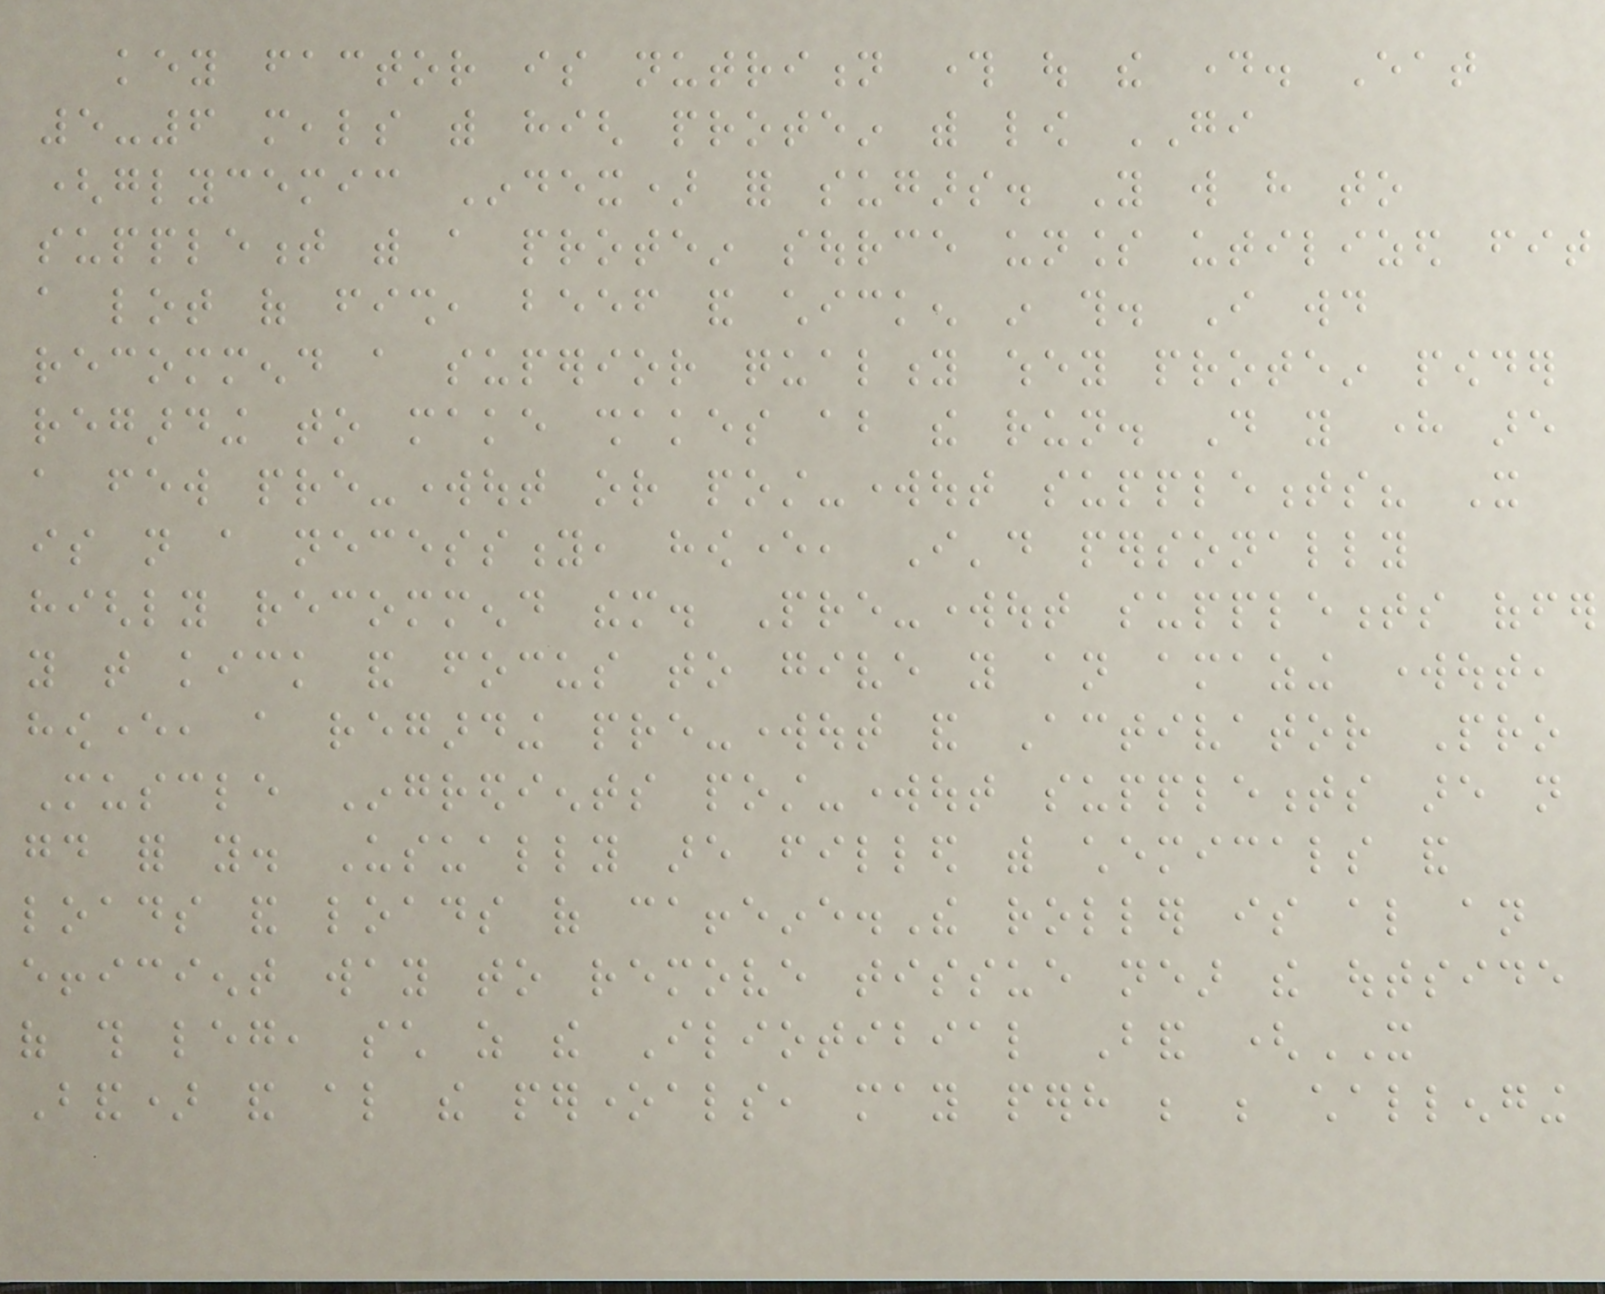key factor is nutrition through out the day. Eat
5-6 meals with high protein with low GI
(glycemic Index) for sugars. You will have to
supplement with a protein source unless utilized fit
a lot of fish, beef and chicken in this. I would
recommend a superior quality whey protein powder
regarding to make shakes about the run. Do you here are
a few pre-workout or post-workout supplements? It
is not a necessity, however, I'd personally
highly recommend them. Pre-workout supplements offer
you that kick and focus to give you an amazing workout,
however, a regarding pre-workout and Activator Pro
Muscle Ingredients post-workout supplements are not
good for you. Usually are filled with chemicals and
loads and loads of caffeine.The roller is also an
efficient way to remove tissue near the outside
of this leg, such as the Iliotibial Band (IT
Band) and also the peroneals, may perhaps be be challenging
